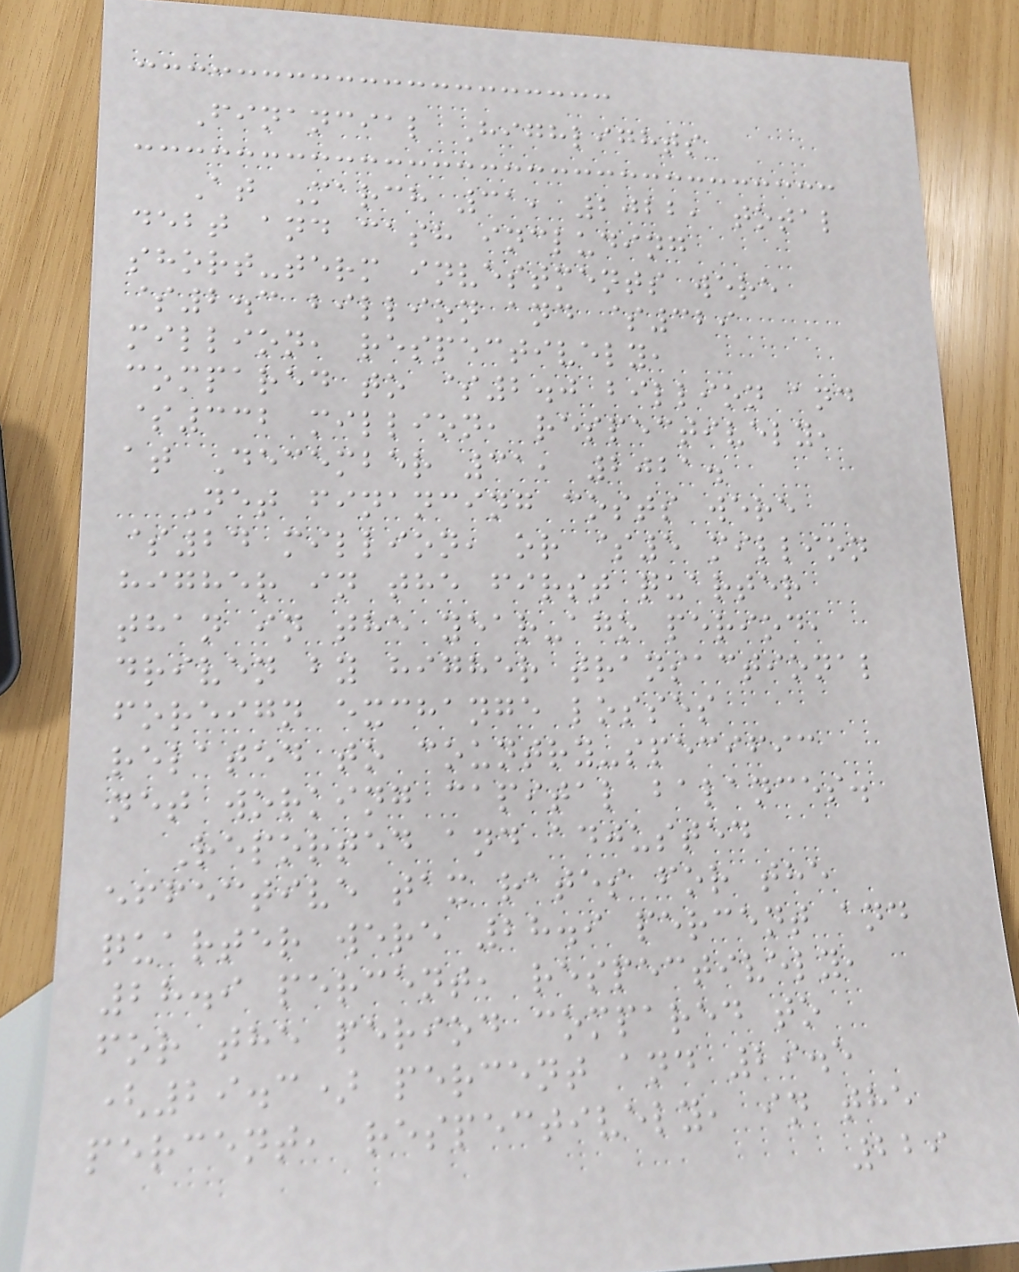Financial Highlights
At March 31, 2022, total
debt and cash including
short-term investments were
$2.3 billion and $329
million, respectively,
compared to $2.0 billion and
$332 million, respectively,
at December 31, 2021.
Net financing costs were
$24 million, or $5 million
higher in the first quarter
than in the year-ago period,
driven by higher transactional
foreign exchange losses
related to country-specific
net working capital balances.
Reported and adjusted
effective tax rates for the
quarter were 28.9 percent and
28.9 percent, respectively,
for the period compared to
(29.3) percent and 29.5
percent, respectively, in the
229
